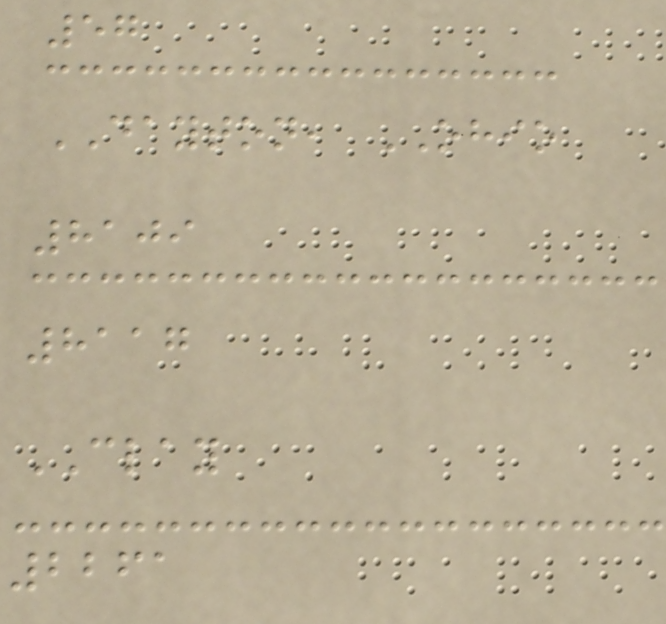57
DAYTON, OHIO
8109
8117
CLAY
2261
